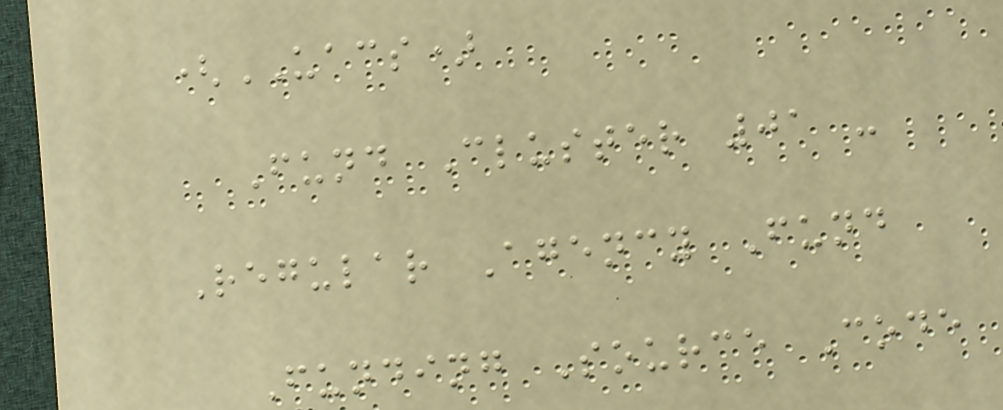(UACS)
Fund Cluster 01 -
Regular Agency Fund
Funding Source Code
